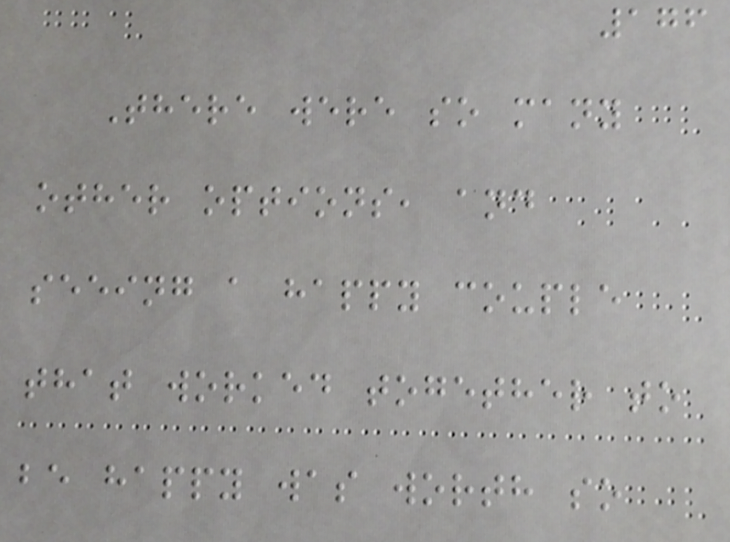176
There were so many
other options, and
seeing a happy couple
that worked together to
be happy was worth so
